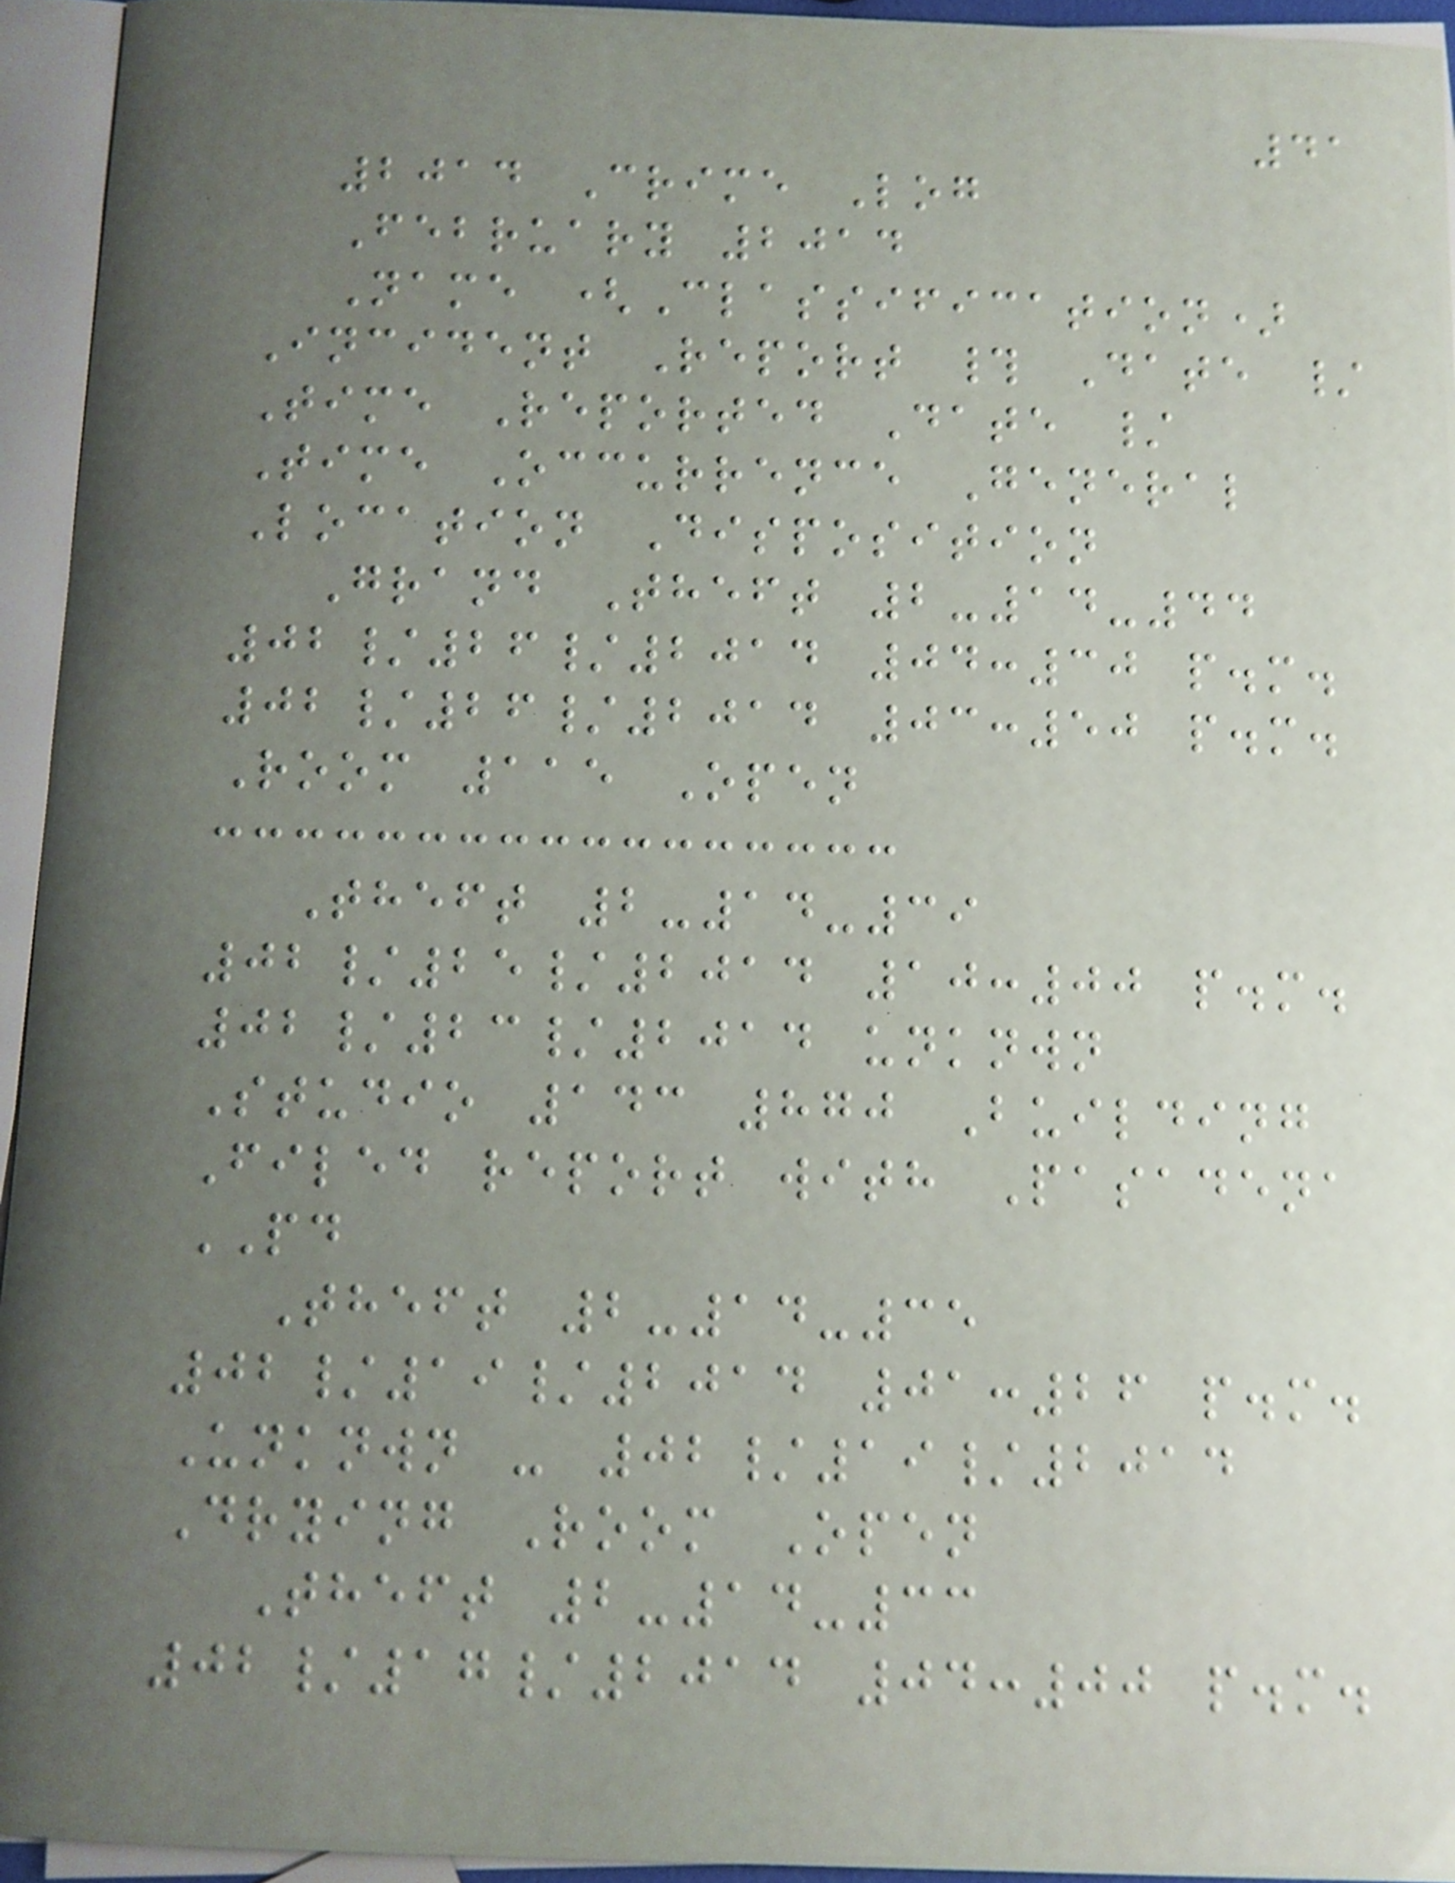41
2014 Crime Log
February 2014
Name (Classification)
Incident Report # Date /
Time Reported Date /
Time Occurrence General
Location Disposition
Grand Theft 2-14-44
02/26/2014 04:30 p.m.
02/26/2014 03:50 p.m.
Room 115 Open
Theft 2-14-39
02/25/2014 10:00 p.m.
02/23/2014 unknwn
Studio 143 870 Building
Filed report with Pasadena
PD
Theft 2-14-35
02/19/2014 01:26 p.m.
Unknwn - 02/19/2014
Drying Room Open
Theft 2-14-33
02/17/2014 04:00 p.m.
